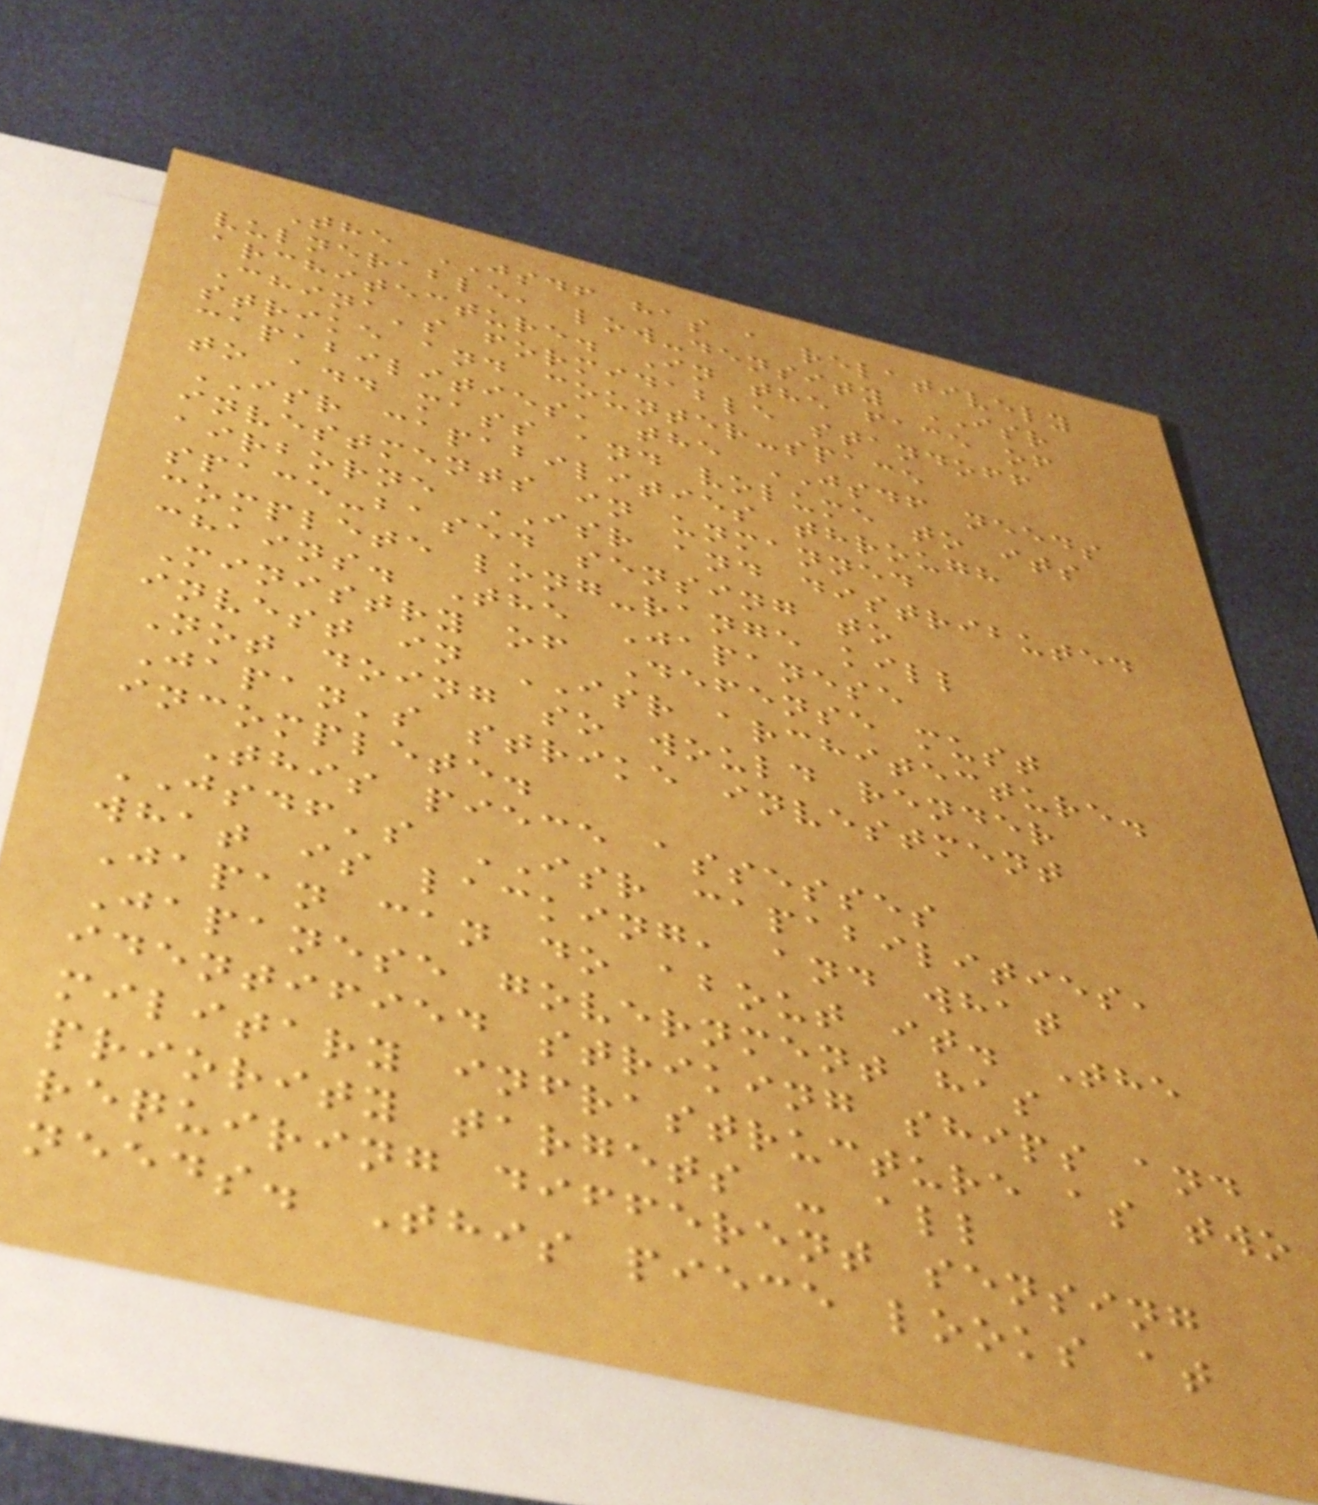The JSDF has a relatively
vulnerable, low-density ISR
architecture. In the face of
China's formidable standoff
strike and counter-space
capabilities, the JSDF needs
to add mass and volume to its
ISR capabilities through
investments in unmanned
airborne ISR and distributed
space-based sensing to
complete long-range kill
chains. The Japanese
Ministry of Defense must
invest in ISR architecture.
Not doing so would render
Japan's strike investment
incomplete.
This piece assesses
JSDF's ISR capabilities,
what is lacking, and what
Japan can do about it. The
Japanese government has
identified striking ships and
military infrastructure as two
priority targets - all
requiring different sensing
needs. This piece looks at
